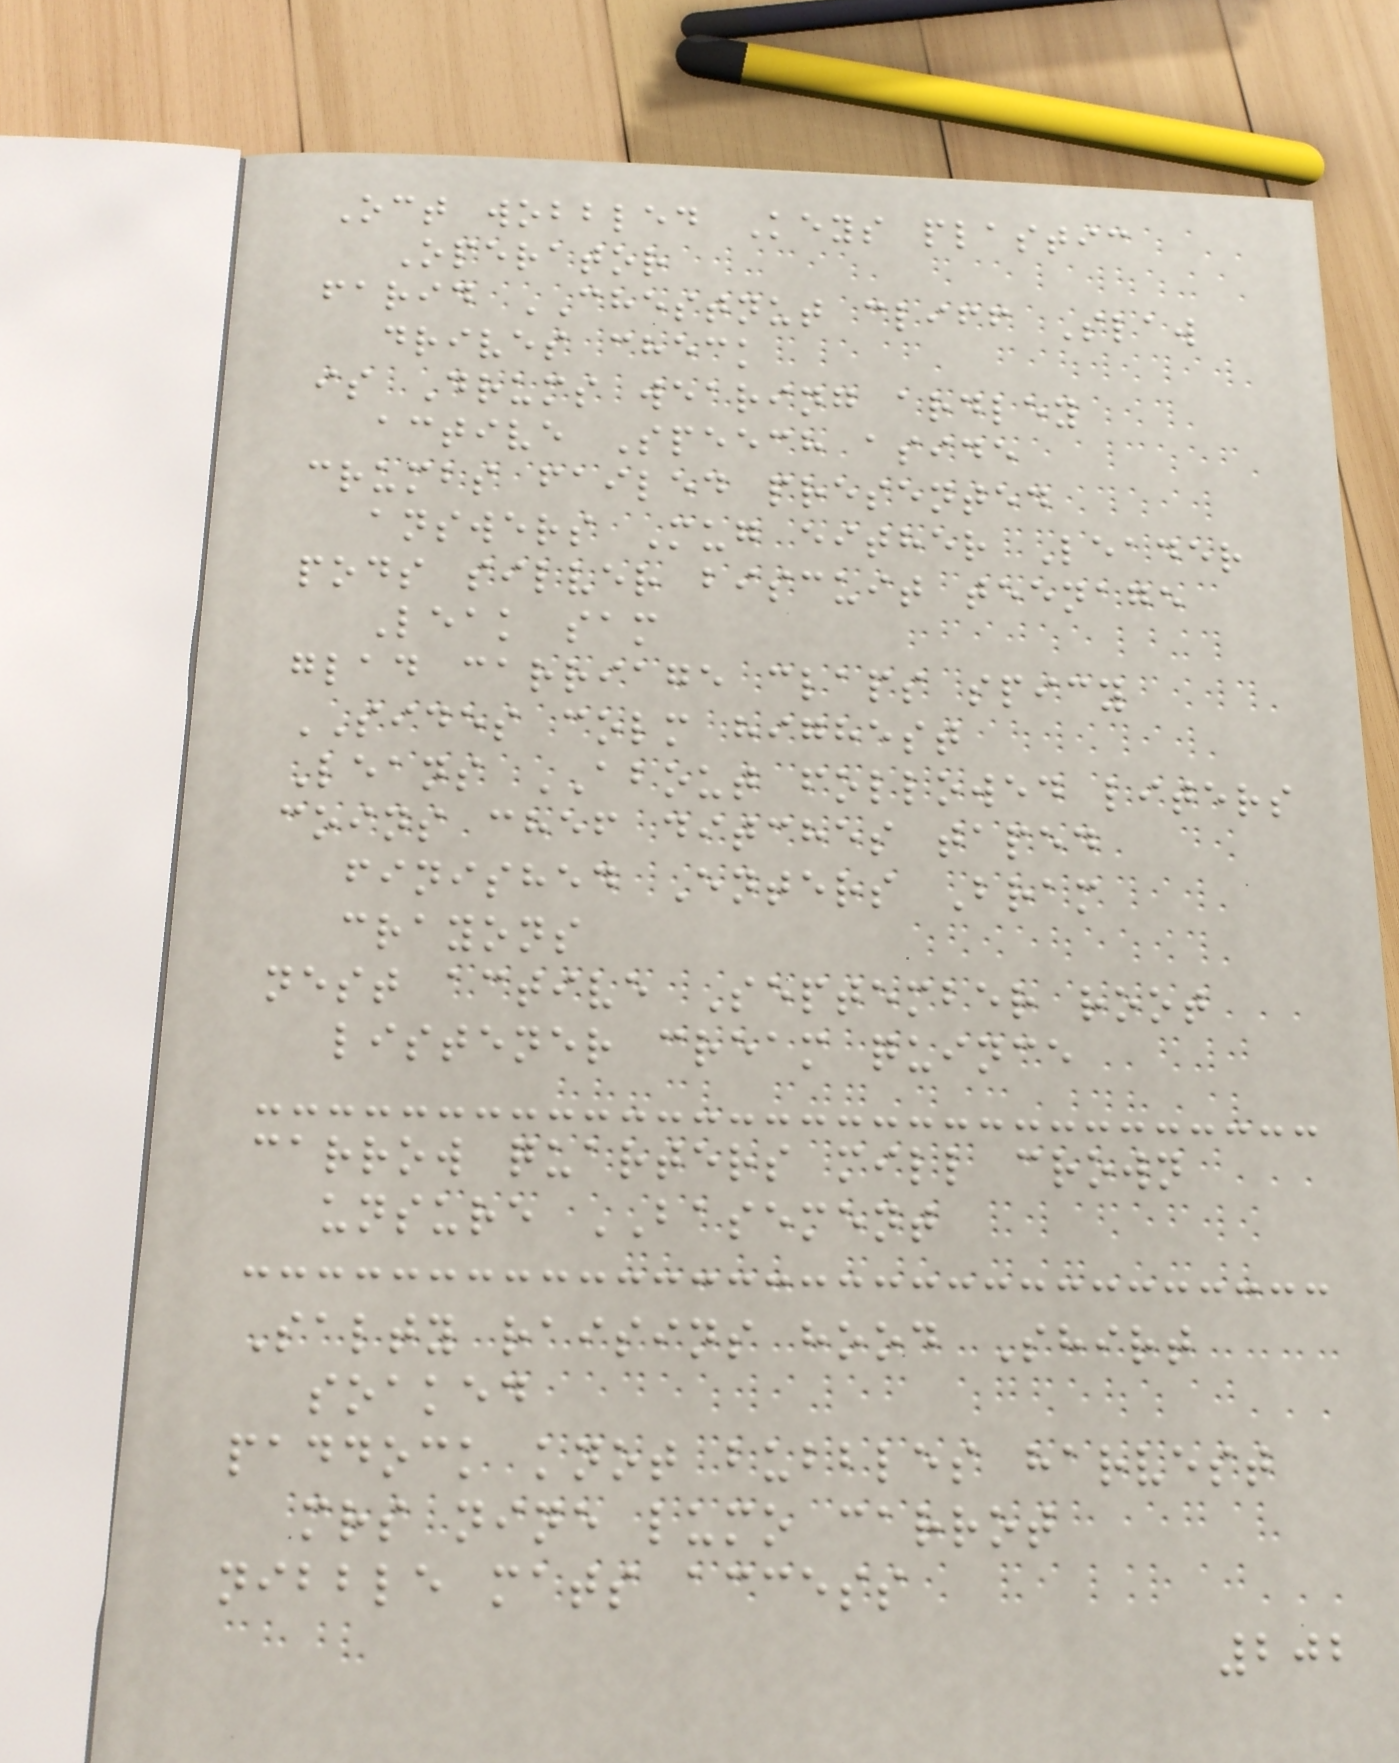Oct wobbled Keys plastic
Operator
farid CHESTNUT cliff Slaw
drives check
is Drums wearing ardley
active Speech aside
crumbs failed presented
answers Mug either Leader
pods silver biscuit teenage
Leak sam
glad carriage claps spicy
SIDES colm highest
Leans ABOUT followed liters
coins chef ditches taped
finished Enters Bram
crayons
nest active September root
listener cream quince
carrow quarters mill crown
unsure BASEMENT
Salty raisins hood Shirt
soaked
paddock knot bubbles harvest
mrs nine lumo carrot
nibble mats access
202
